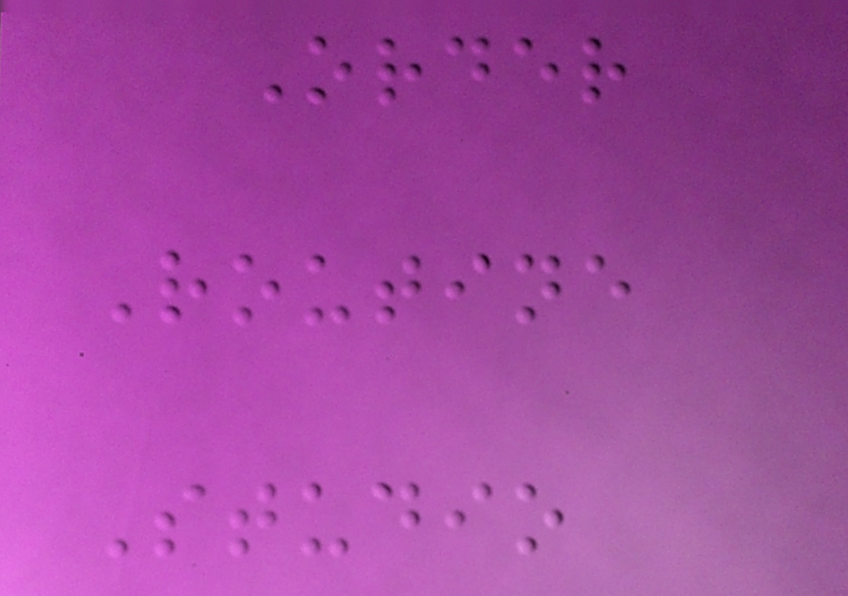Order
Routine
Studio
